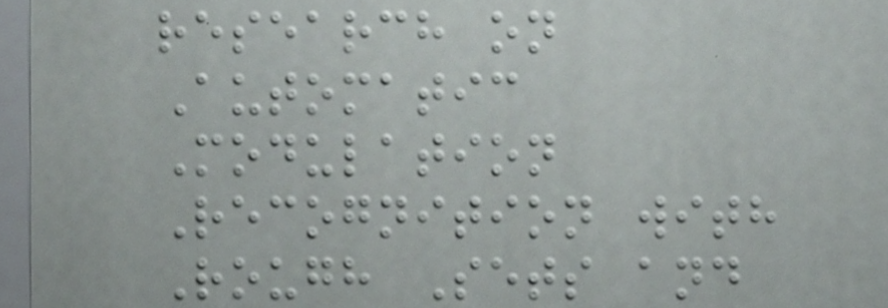research on
Automatic
Modulation
Recognition with
Rough Sets and
